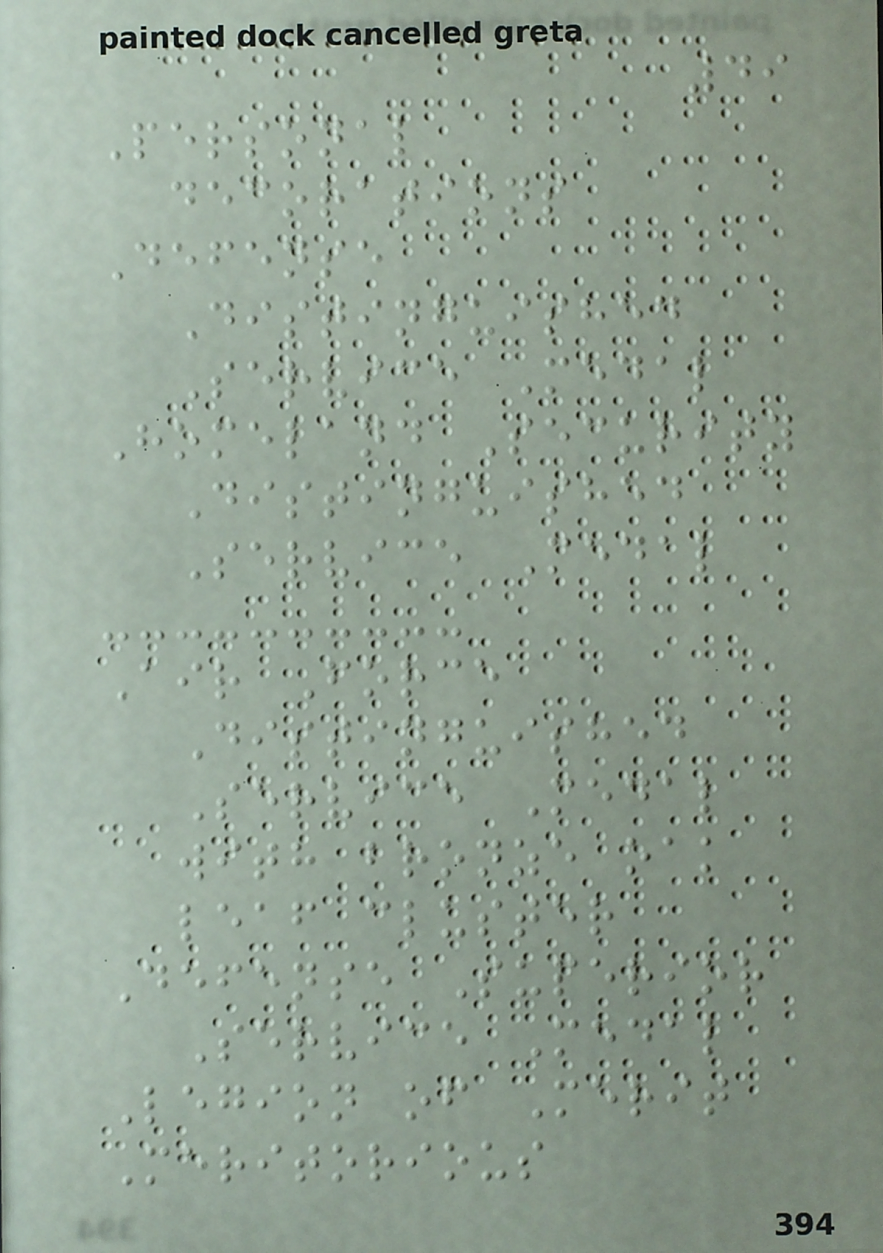49
Personal
decorations
Defense
Distinguished
Service Medal
Homeland Security
Distinguished
Service Medal
Air Force
Distinguished
Service Medal
with bronze oak
leaf cluster
Defense Superior
Service Medal
Legion of Merit
Meritorious
